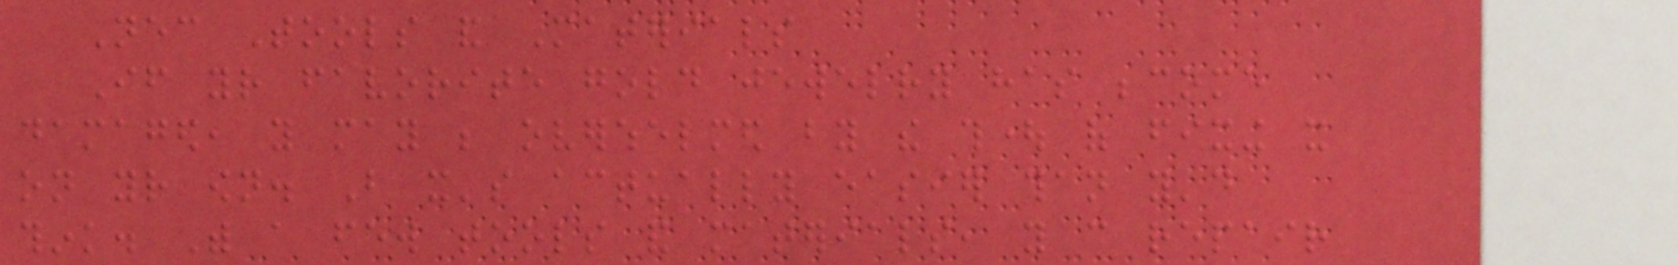Necessary Tools and Materials
If your favorite gold jewelry has become
damaged, you may be overwhelmed by the thought of fixing it
on your own. But it's actually easier than you'd
think. With a few tools and materials, you can repair
